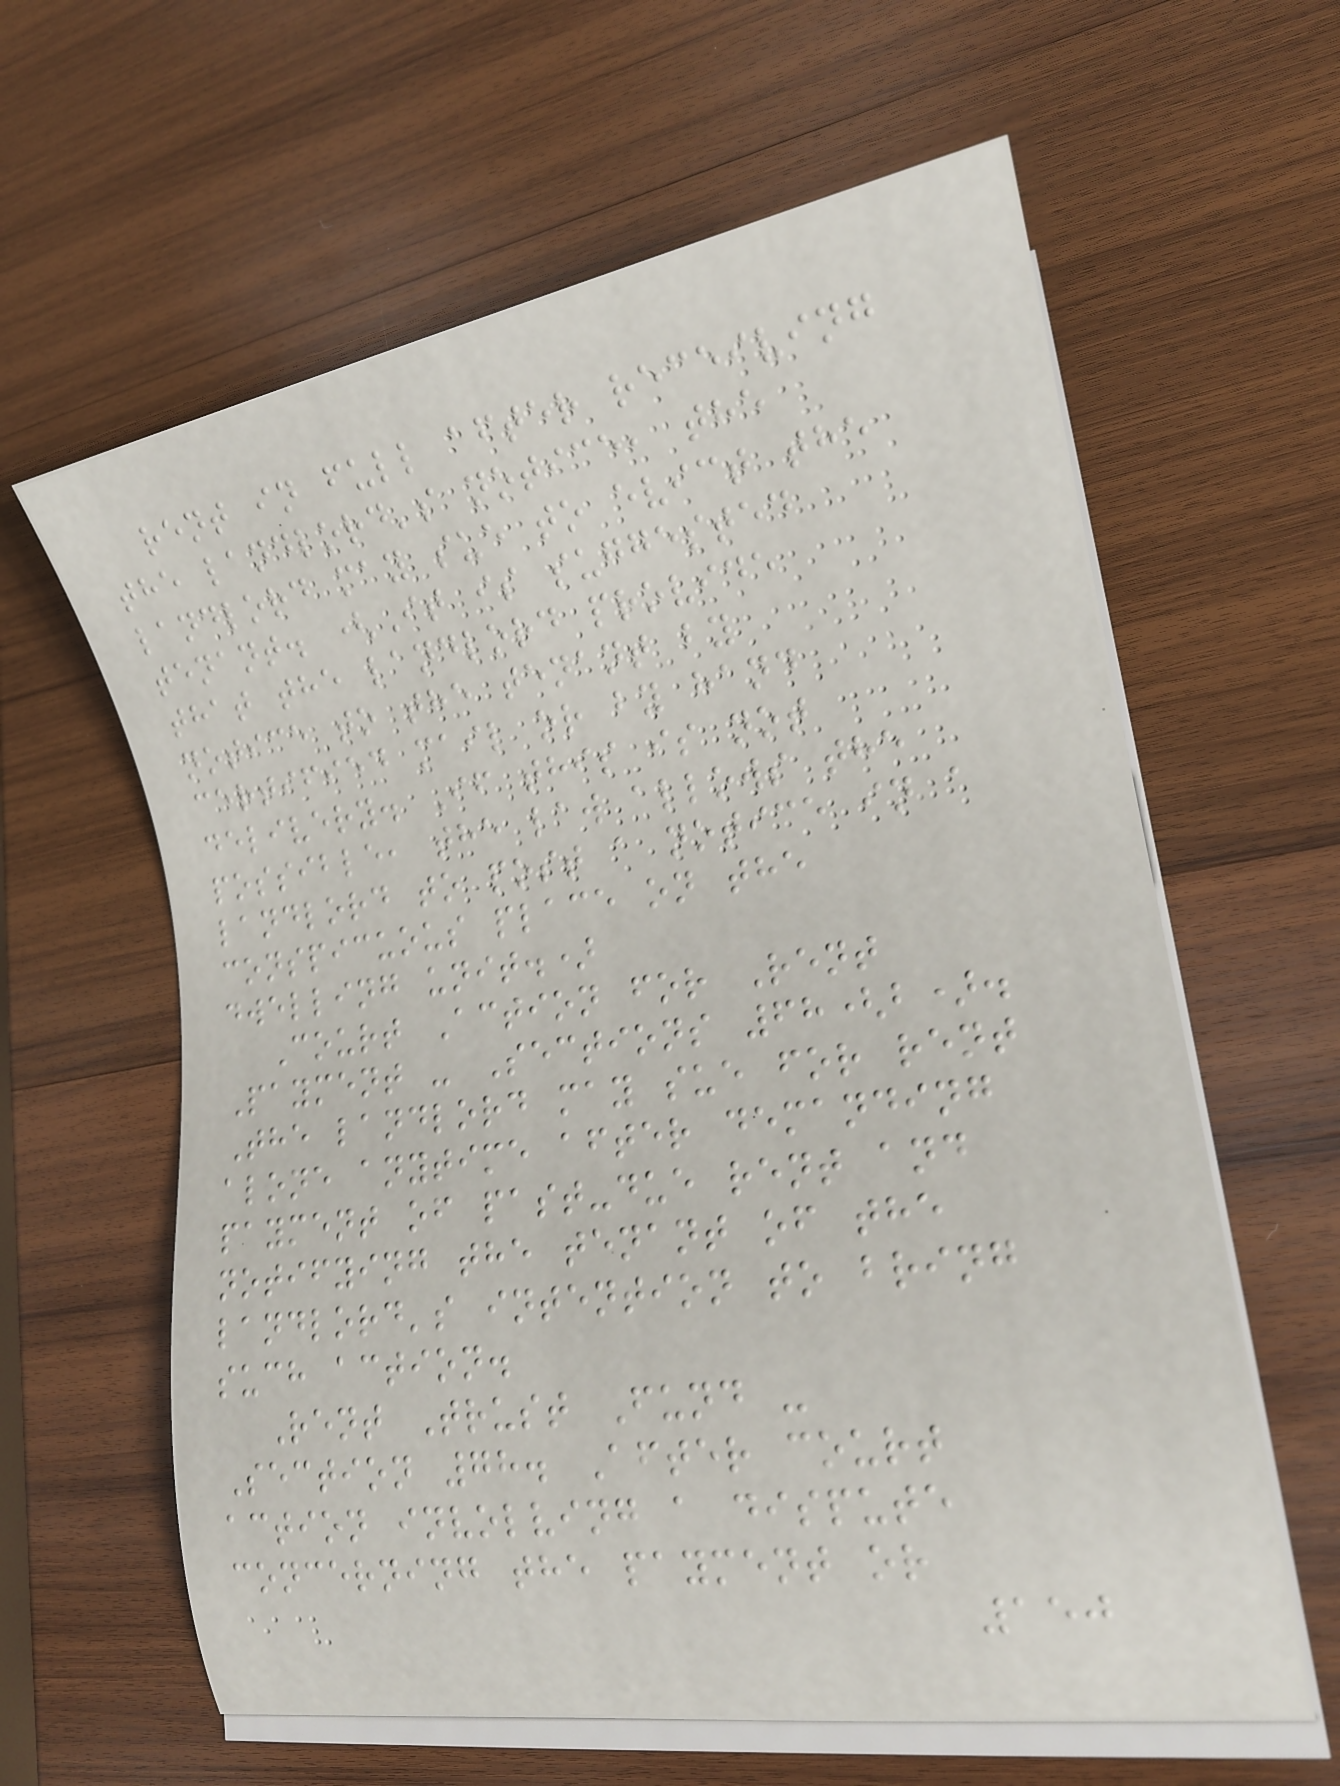rent in full after receiving
the landlord's notice, the
landlord may sue to evict the
tenant. (It is suggested
that the landlord provide
notice to the tenant by
certified mail or by hand
delivery. If this is not
possible, the law allows the
landlord to post a notice in a
conspicuous place on the
dwelling unit.)
Court Action for Rent
Payment - Sections 68(b).
The landlord may sue for rent
alone anytime after demanding
payment of past-due rent and
notifying the tenant of the
landlord's intention to bring
such action.
Rent Trust Fund -
Section 78. After court
action involving a dispute
concerning the payment or
150
